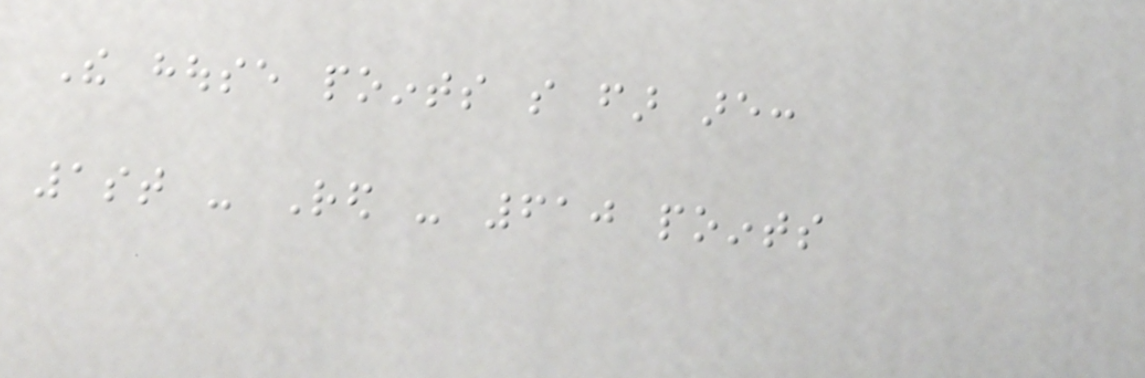The house points so far are:
1st - Red - 610 points
